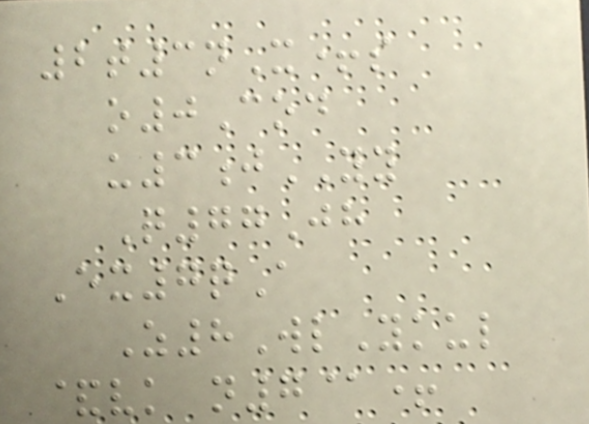2t3nX+s
o0Cod
u3jYY
Q77Jh
Ex7qA
Z8WlYkul
&vk n7@+
